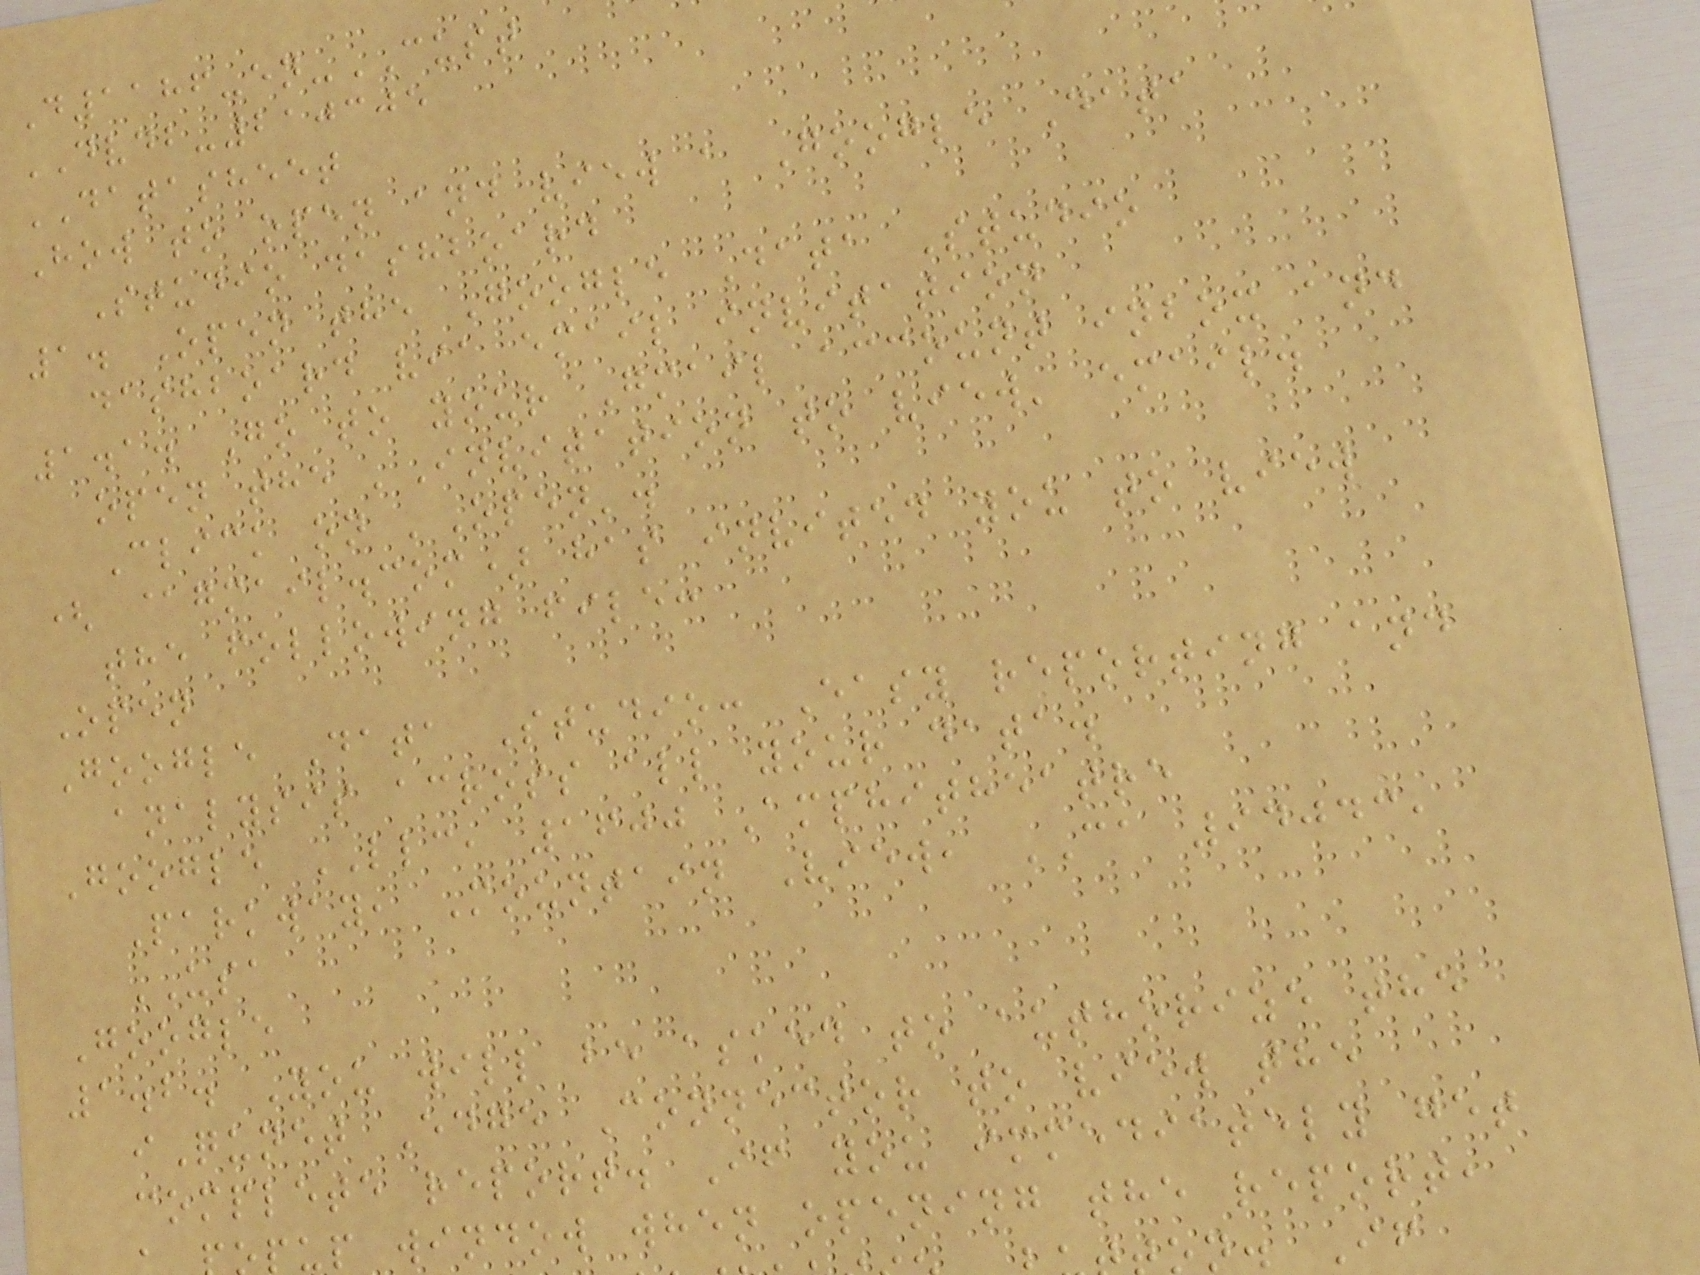D1186-en-CUST
DVDB-210305
DATASHEET
How to open and view a Google Data
Studio dashboard
1. Open the Google Data Studio
dashboard via email invitation
1.1. Go to your Gmail account inbox and
open the 'Invitation to view' email.
Click on 'Open'.
( @gmail.com) has invited you to view
the following file:
Open
Google Data Studio: Easy reporting and
analysis across all your data.
Google LLC, 1600 Amphitheatre
Parkway, Mountain View, CA 94043,
USA
Google
1.2. You will be asked to authorize the
iQunet Edge Connector to view the
complete report. If you immediately get
pup window when opening the report,
